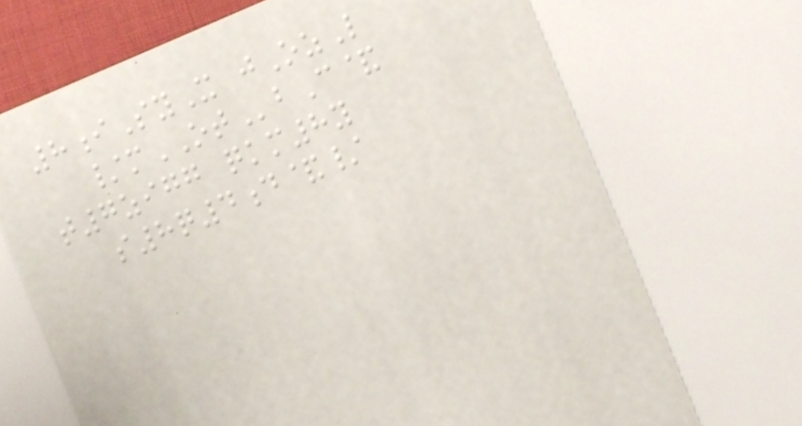8iSyX jOzL
/mOTbC&
t7zigg qkm8y
s8q4d&/
